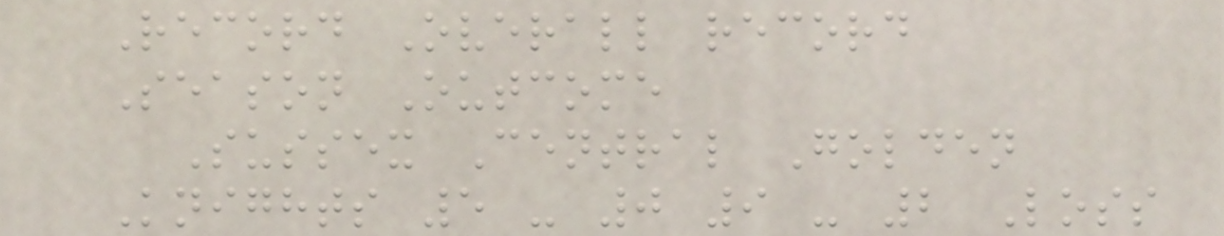Record Overall record
Season Outcome
Sussex Central Golden
Knights 5 - 0 9 - 2 Loss
